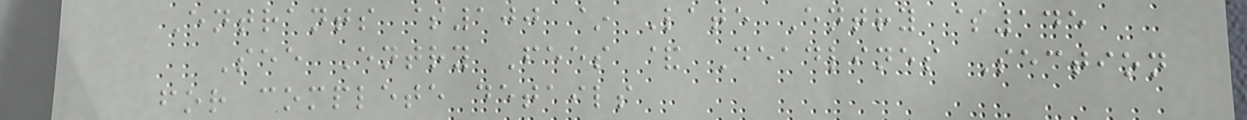Entrants $100 ~ Late Entry $145
See Entry Fees & Deadlines Section
for complete details
